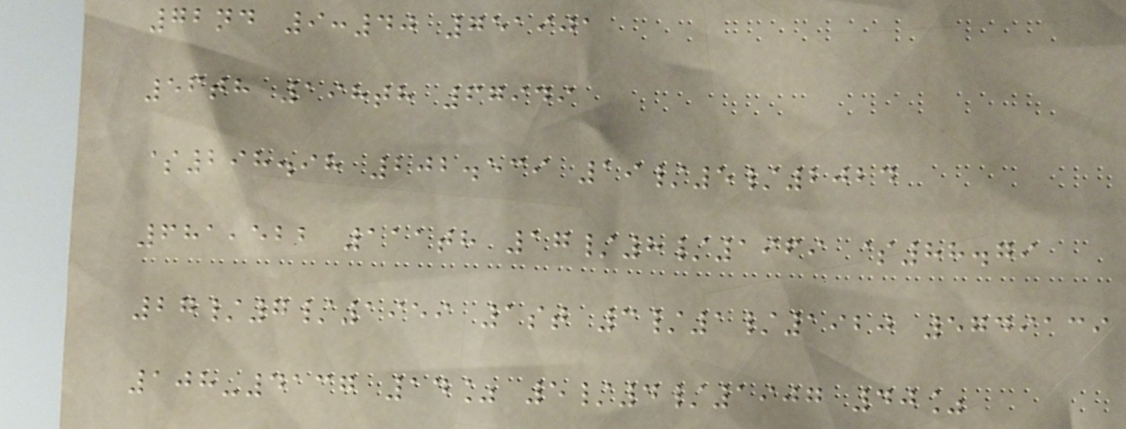72nd 9:40 751901
56th 198th 67949
$298.98 202.539 19/5/2024
681,522 111th 17/8/1969 $88.79
27/7/1959 1st 3/1/1920 5749139
108-4137 14% 5/4/1907 40%
